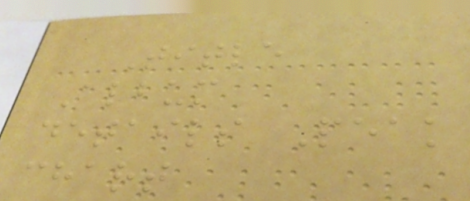Title
Album
details Peak
chart
